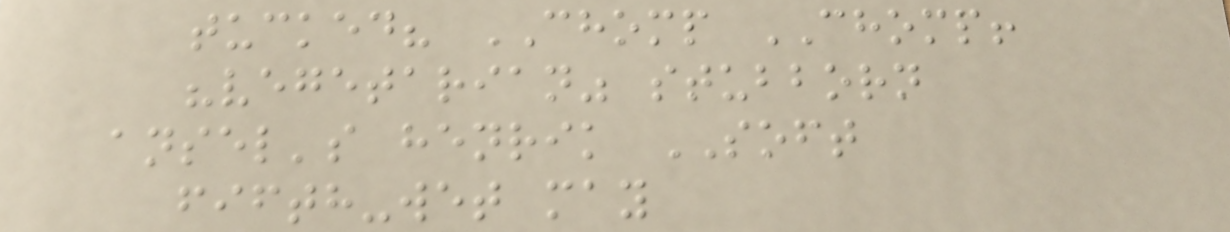tucked? CHOMP CHOMP!
"vegetarian" stubborn
ansel's henrik SOFT
fifth-wet may
